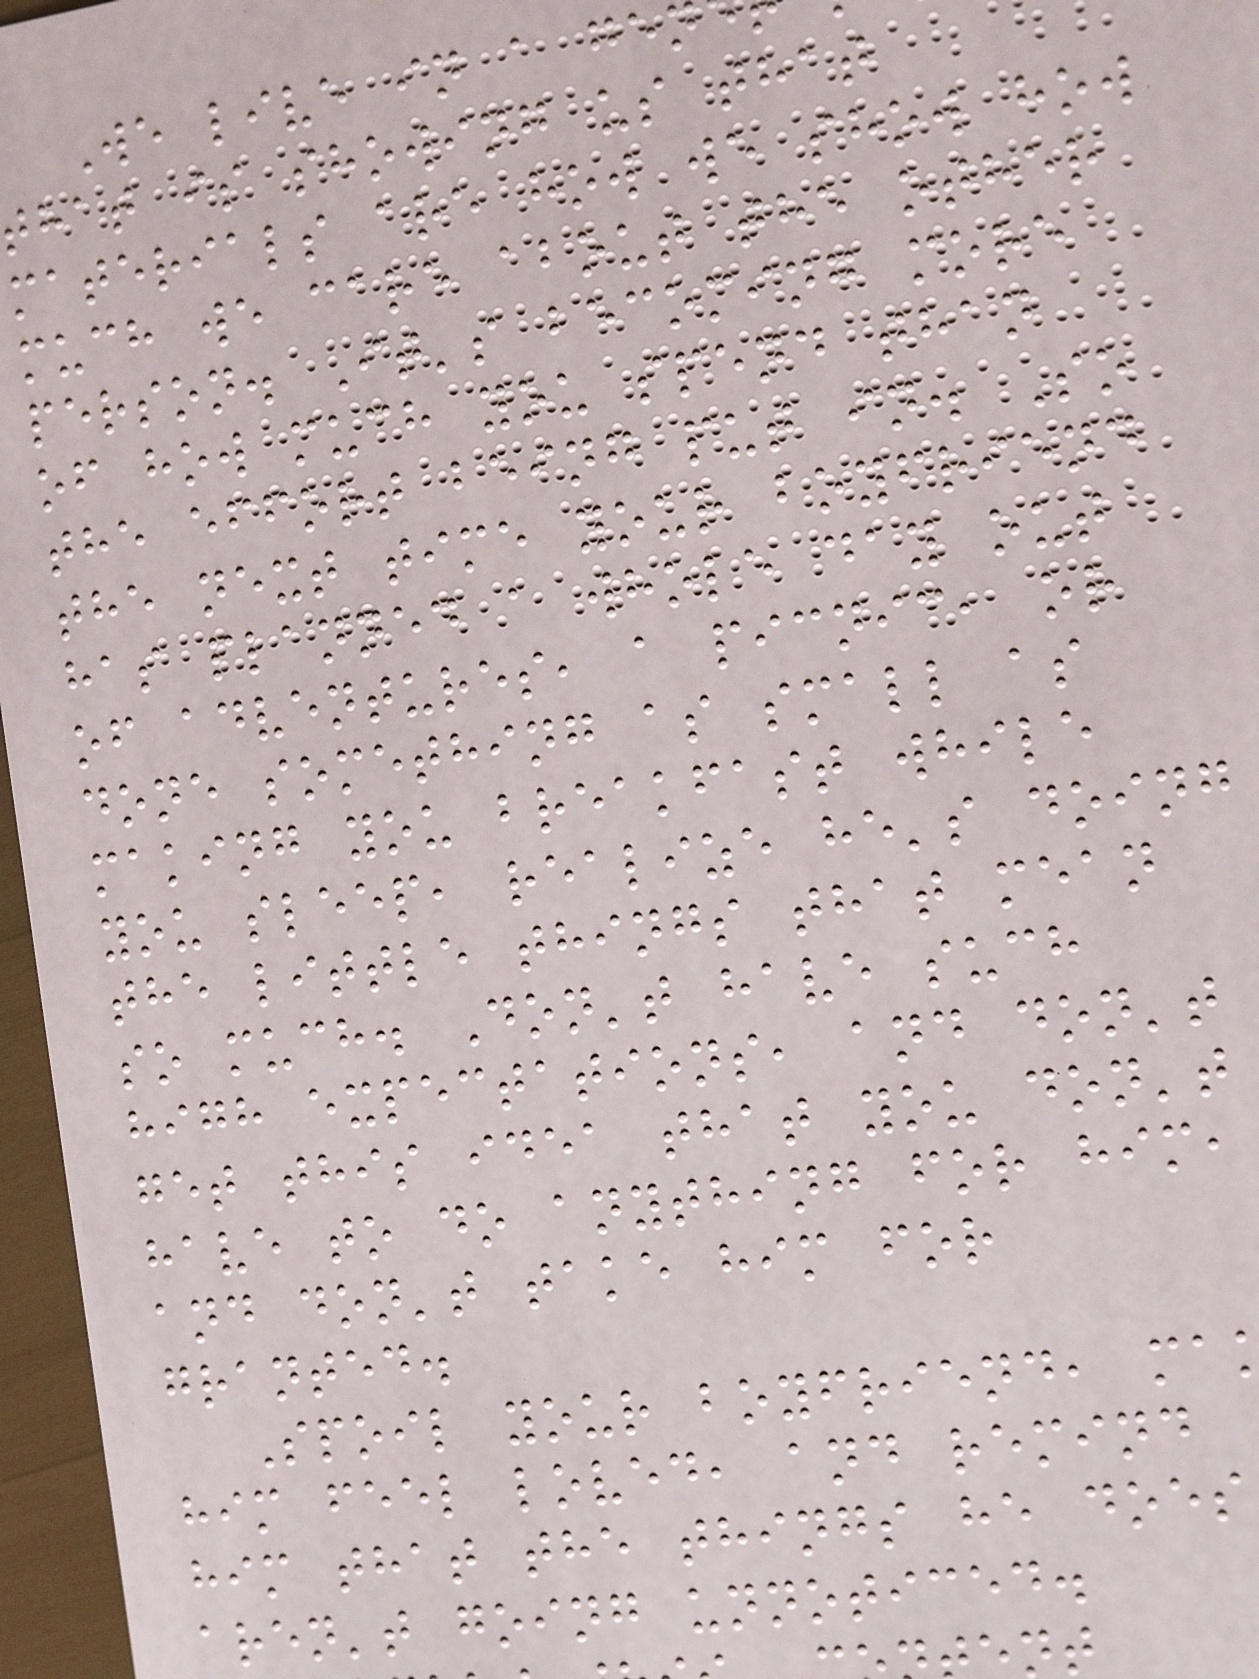We live in a ge
that is showing us that
materials are how we show how
much we care about the other
person. It's becoming more
of how much you spend than
the effort being put in. So
the next time your boyfriend
has planned a whole day out
of adventures, a picnic, or
done something as small as
making you breakfast while
you sleep, realize he's doing
the little things that mean
so much. Don't have such
high expectations, and don't
get this idea that you don't
have to do anything for him,
and don't take him for
granted.
Spoil your boyfriend, ma
him feel loved, and remind
him that the things he does
aren't going unnoticed.
